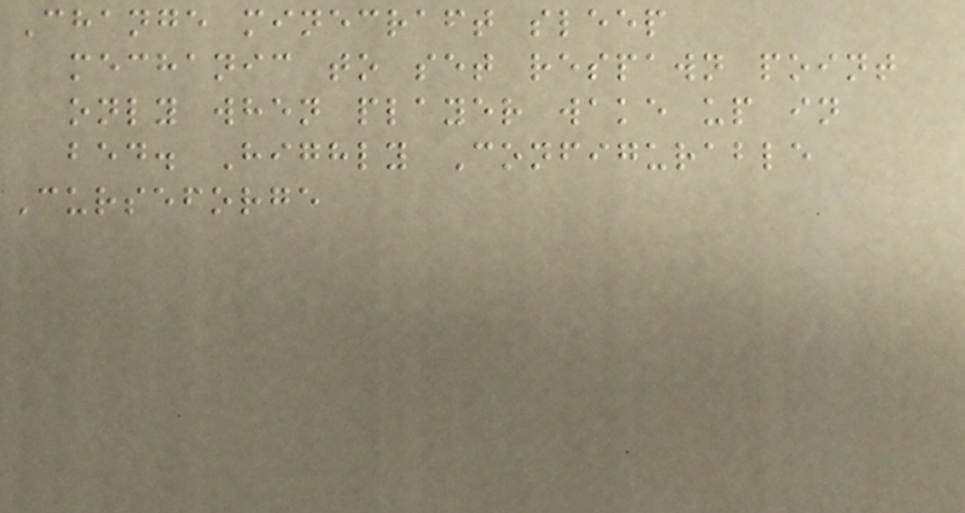Change minecraft sleep
mechanic to set respawn point
only when player wake up in
bed. Highly Configurable
Curseforge
